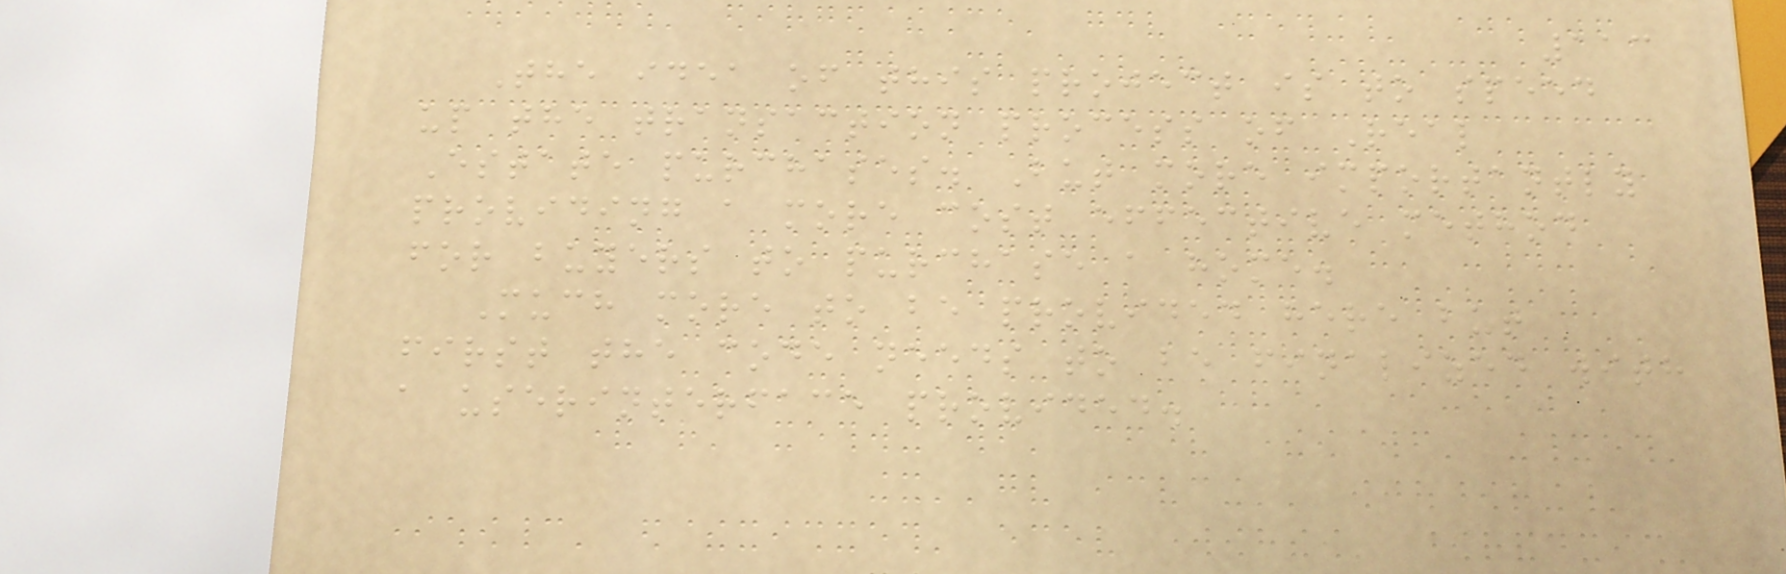113
The idea of this project is to speed
up the transaction process of Real
Estate purchases. But more importantly
providing a more cost effective method
for buyers to purchase a home.
Much more to be provided here but
first the code needs to be finalized with
a userinterface provided.
